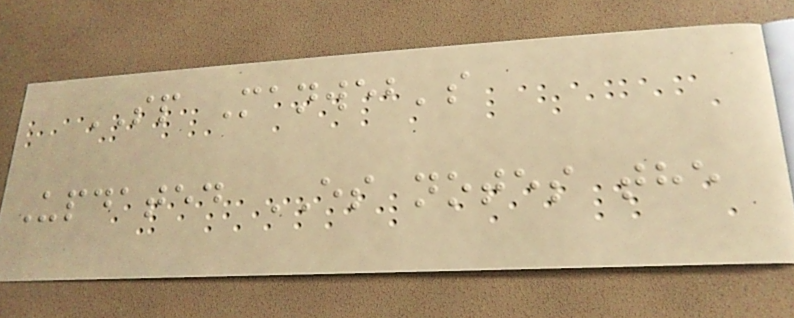SP Manweb's
Updated ES notes the
